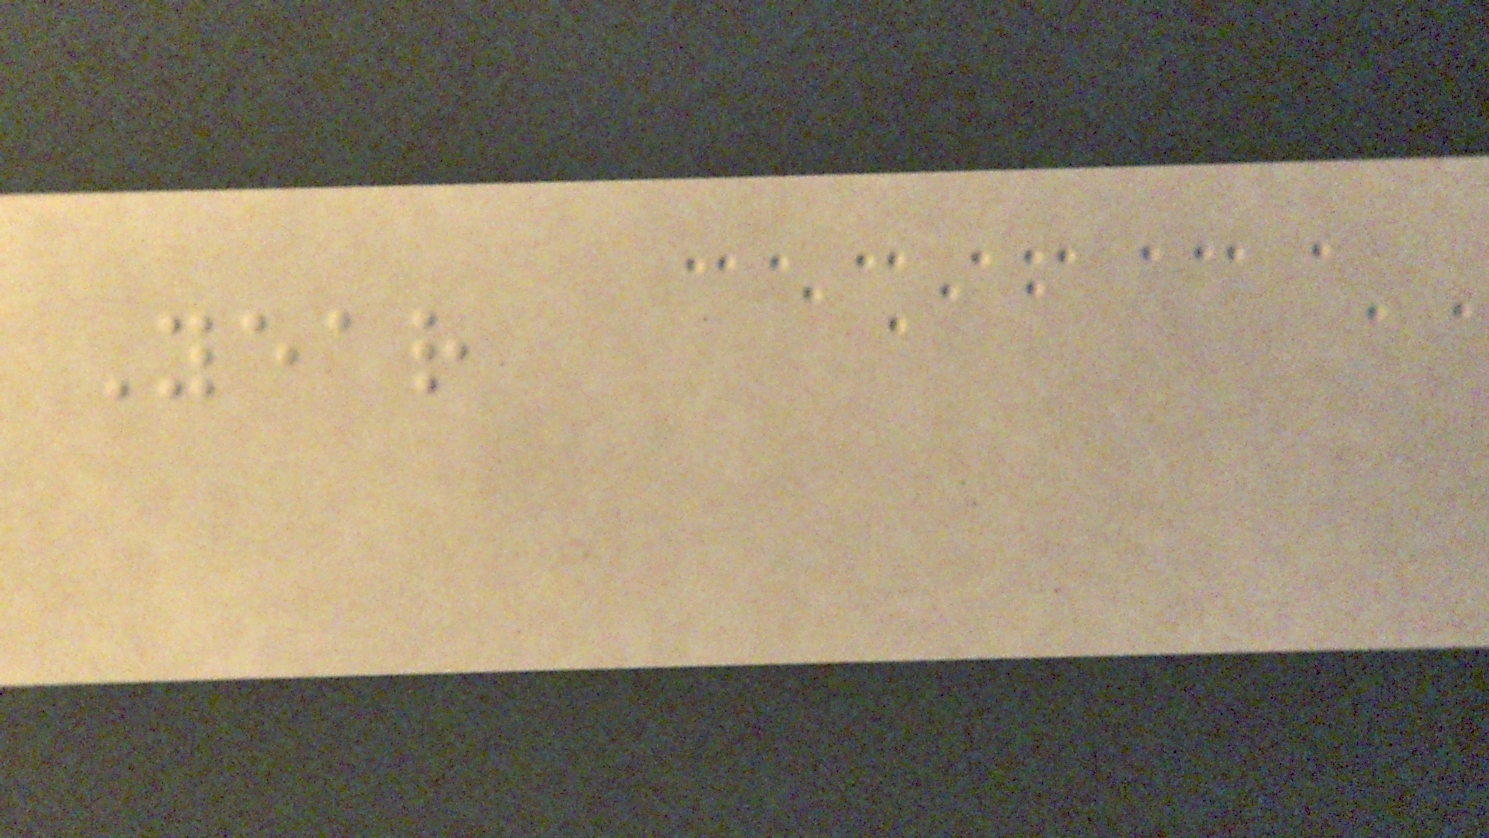Year
